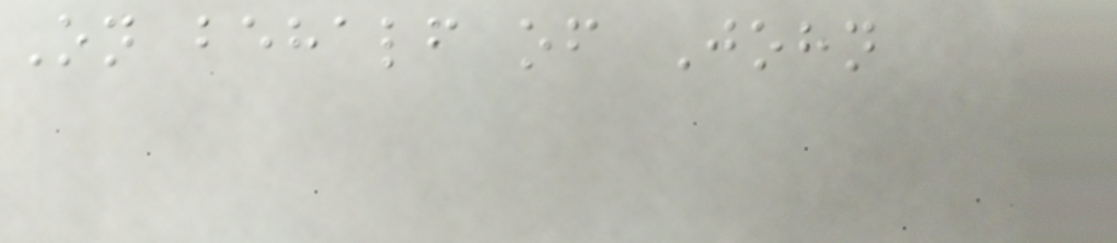On behalf of John
